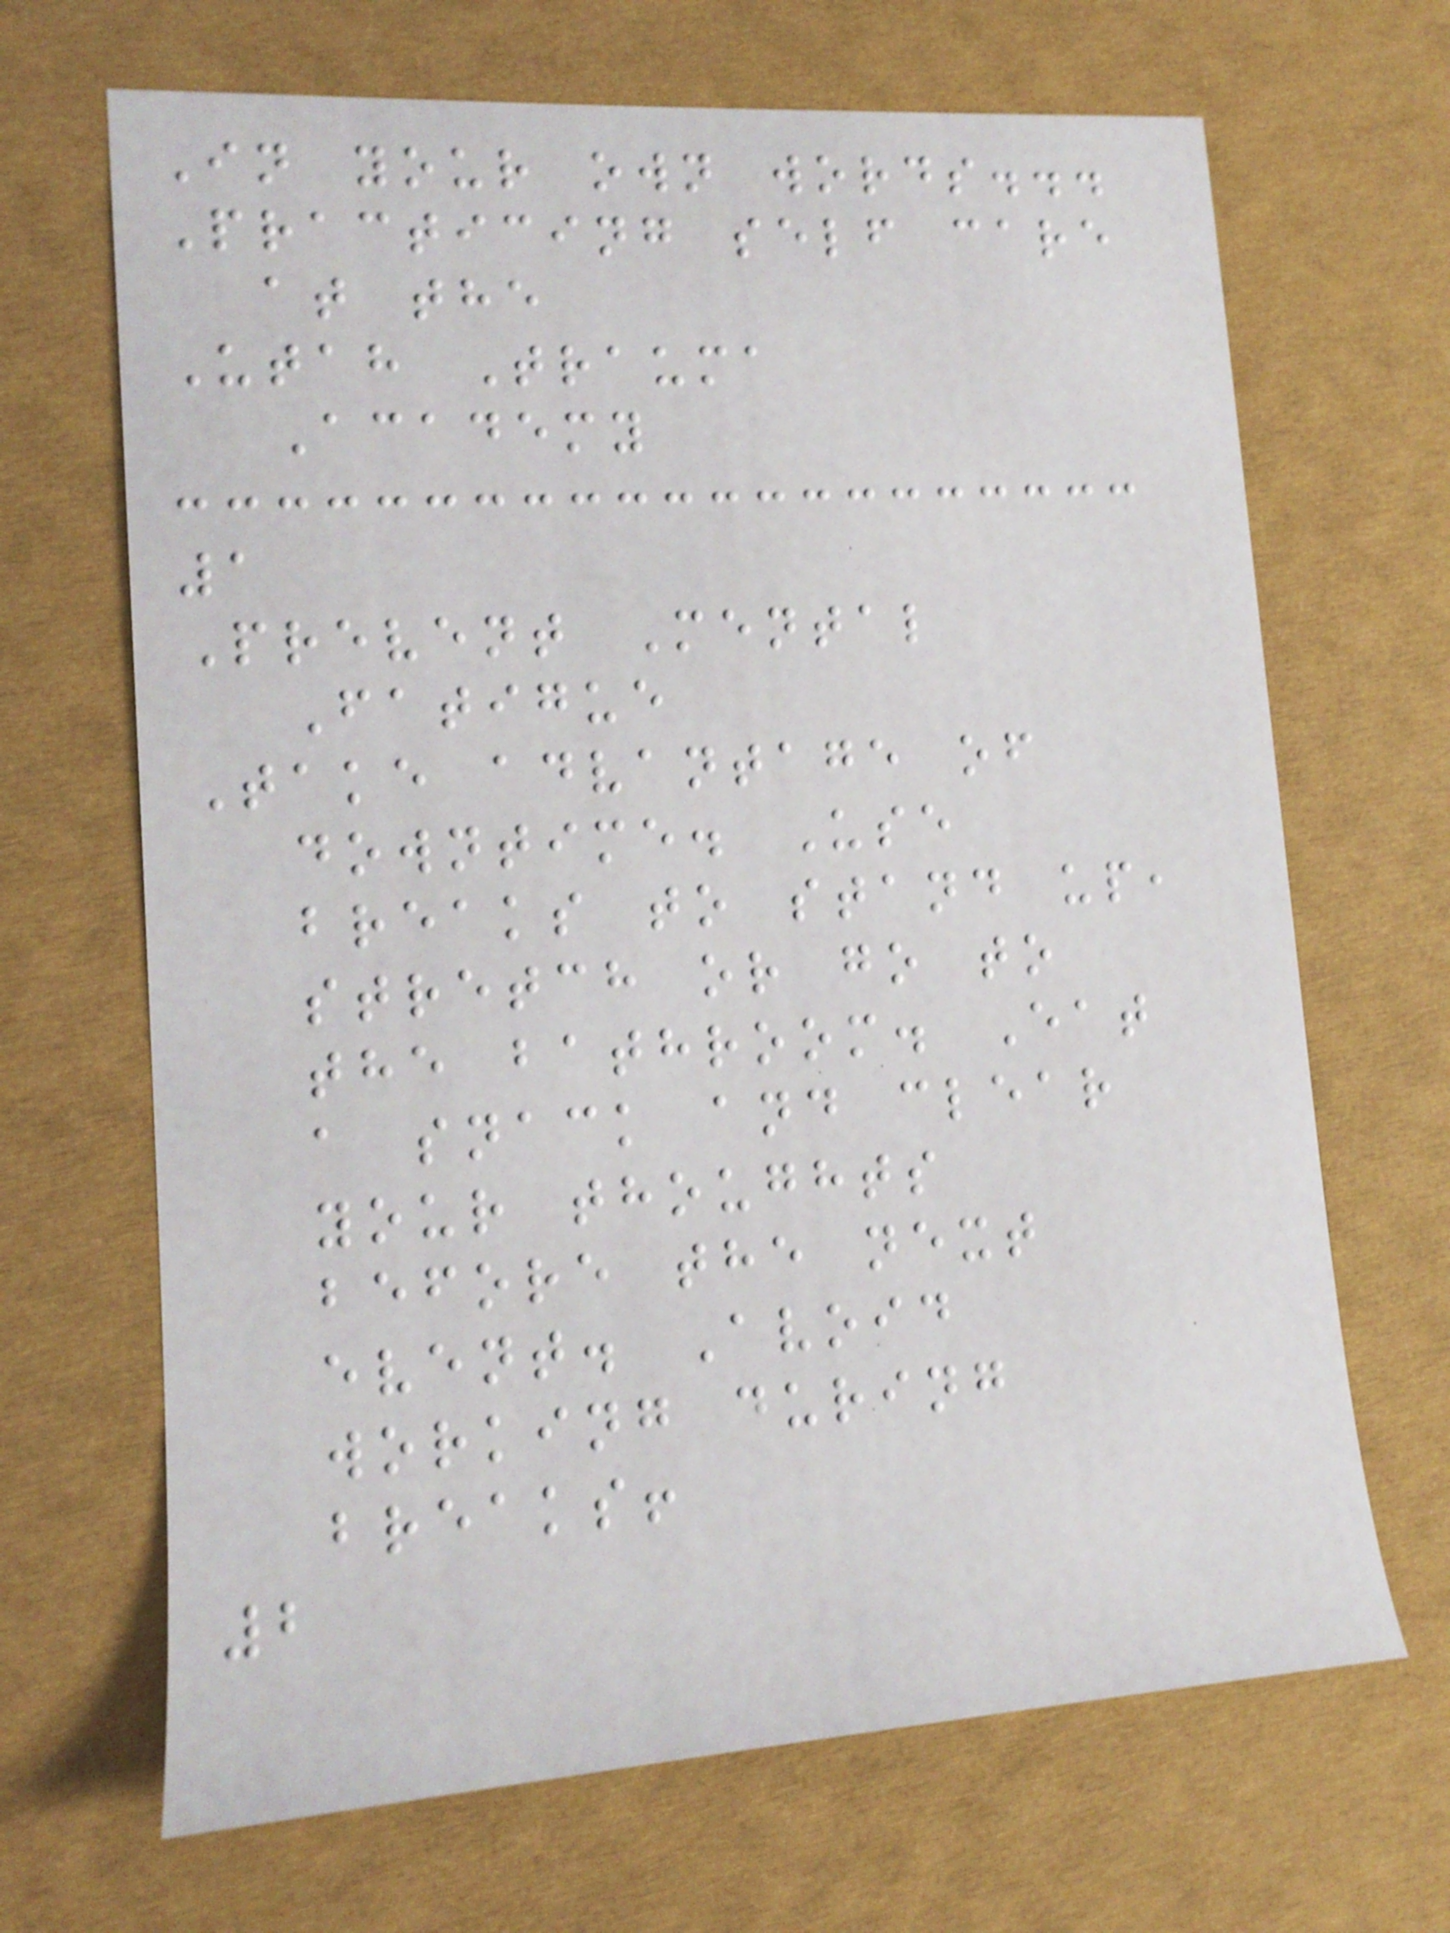In your own words...
Practicing self care
at the
Utah Trauma
Academy
1
Prevent Mental
Fatigue
Take advantage of
downtime. Use
breaks to stand up,
stretch or go to
the bathroom. Eat
a snack and clear
your thoughts
before the next
event. Avoid
working during
breaks!
2
